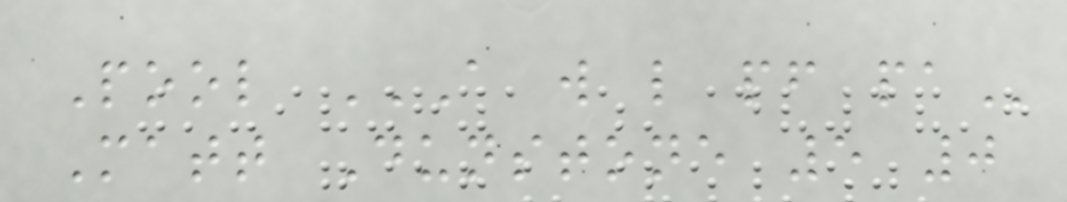Pool A W L PF PA
Matt Dunstone 5 0
